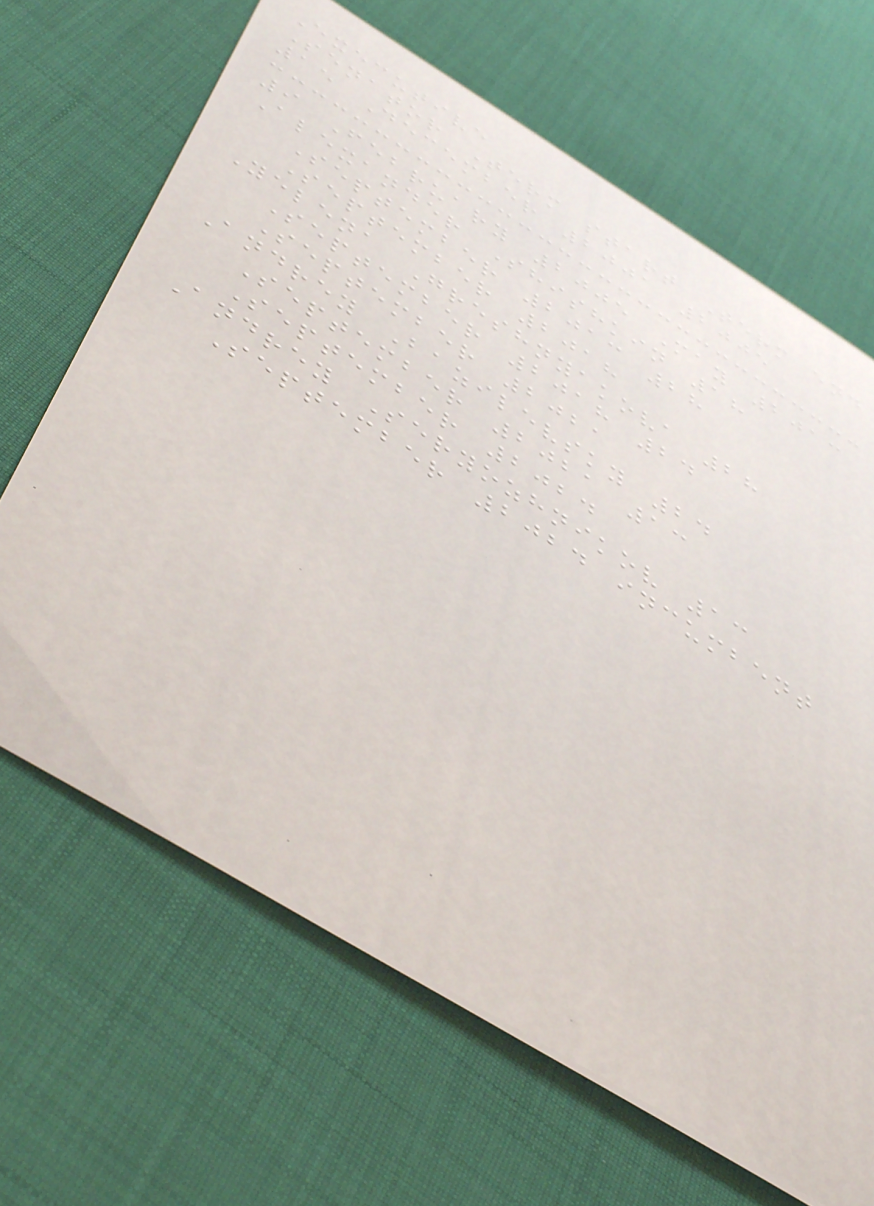Executive
Senator Term start Term end
15 December 2001 2005
9 February 2005 May 2013
Alexander Shishkin 18
September 2013 28
September 2018
Yelena Greshnyakova 28
September 2018 24
September 2021
Andrey Bazilevsky 24
September 2021 13
September 2024
Andrey Seryozhnikov 13
September 2024 incumbent
